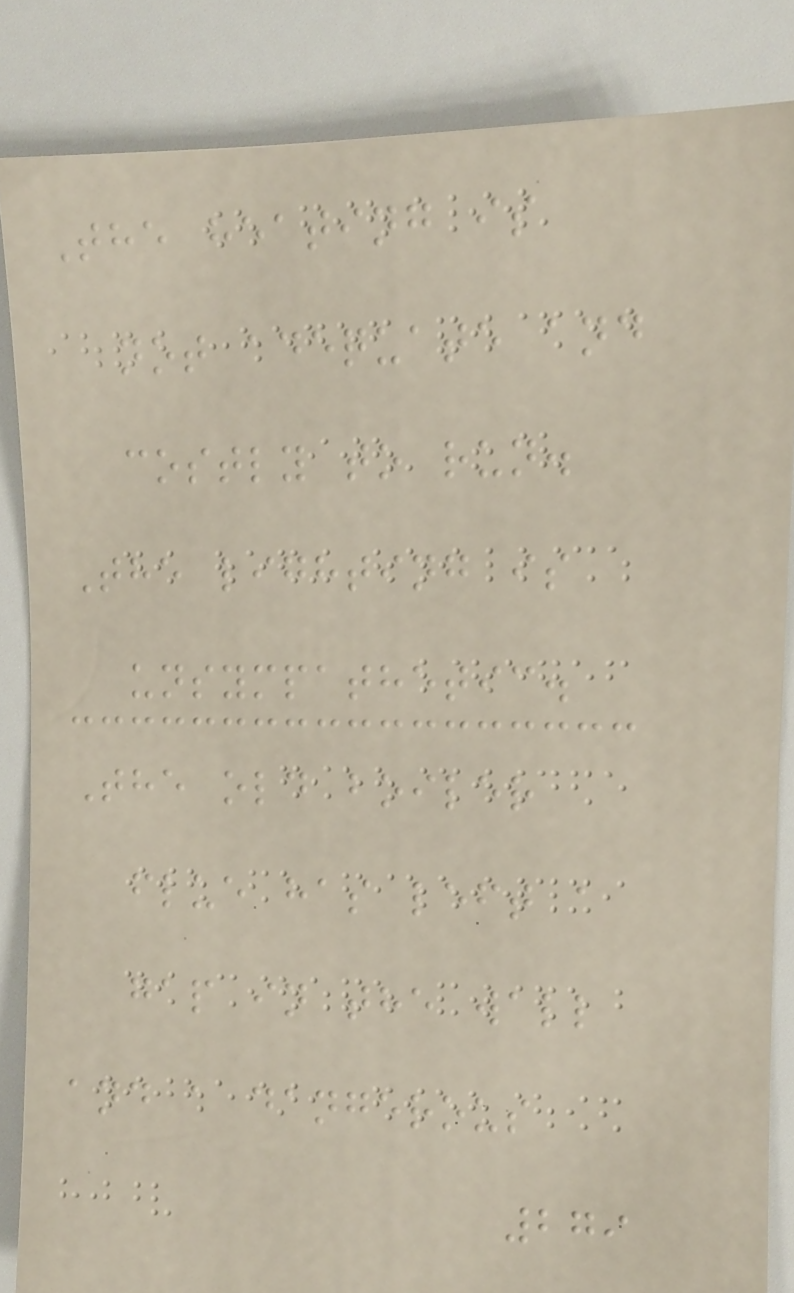The heating is
not adequate and
costly to run.
The lighting is
unsympathetic.
The old boiler
flue has left a
gap in the wall
and a dangerous
279
